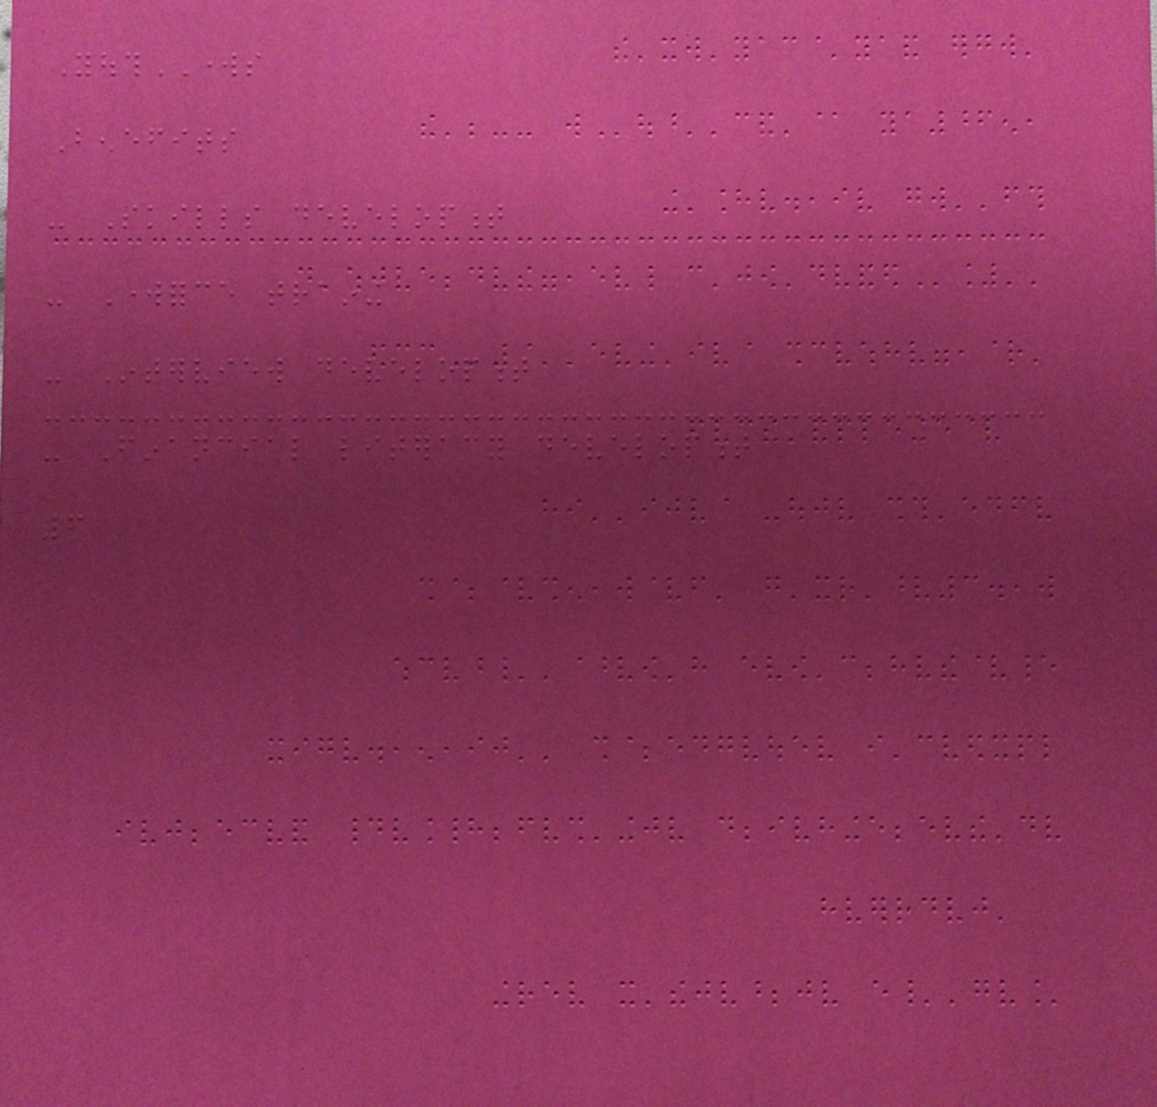YouthWORKS
Benefits
- Skills development
- Workforce training
- Interview development
- Financial literacy development
6
